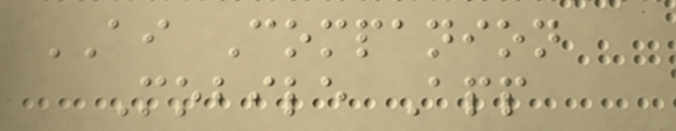AI Companion
Mobile App
